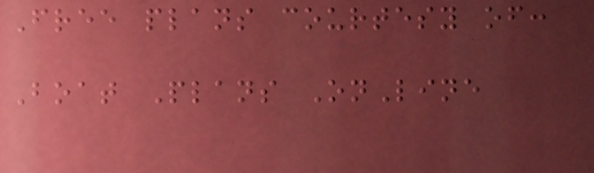Free plans courtesy of:
Boat Plans OnLine
